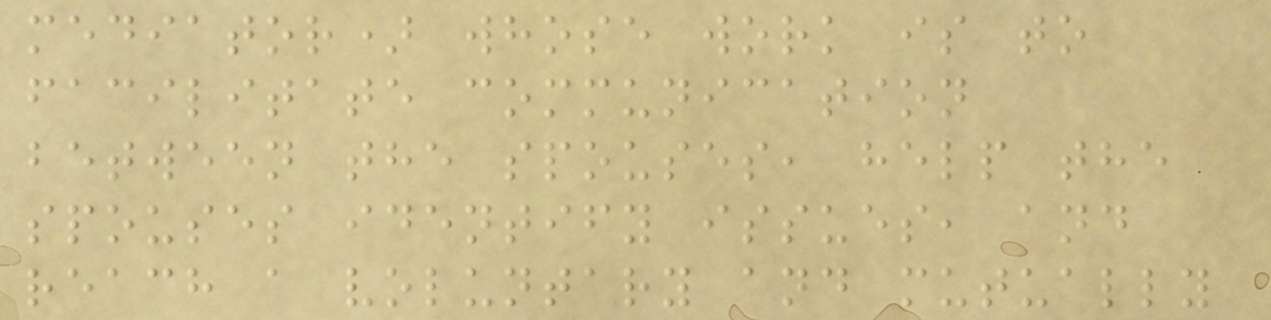mediator) whose work is to
facilitate communication
between the spouses, help the
spouses identify issues, and
reach a voluntary and mutually
